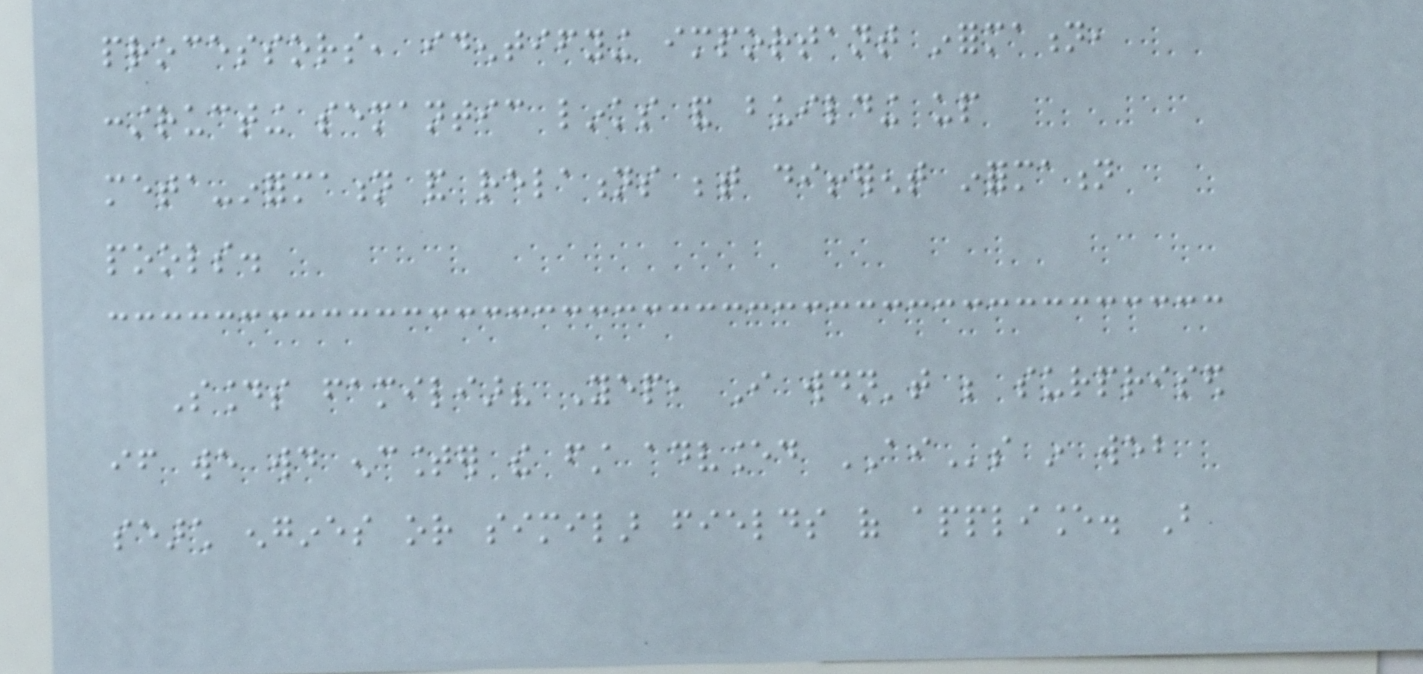processors, identifying important information,
constructing semantic links and building up
meta-information and relations between different information
pools.
Sounds familiar? Yep, I wouldn't be surprised
if we would encounter the first advanced AIs in web
search engines or similar fields of appliance. But
